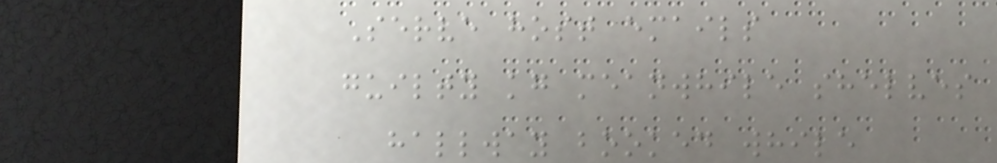Serve host emails
guilty kg meanwhile shelves
hallway booked while
